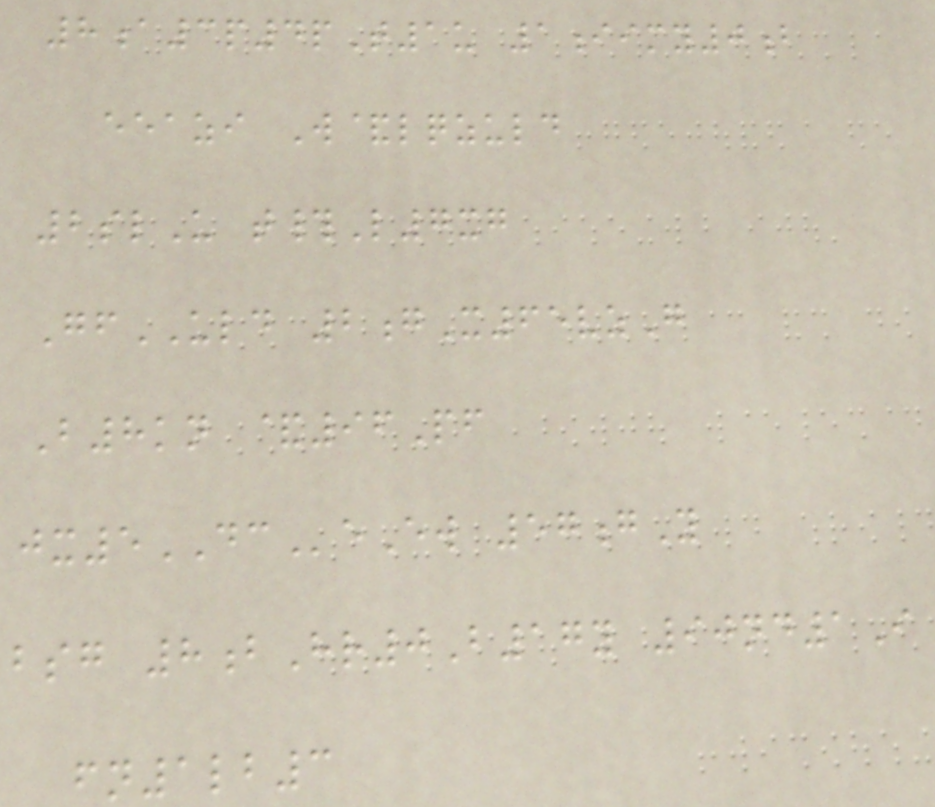8a3p4pT1u 1iimy0b
eeazi W&lqzuld
2slU t#L7xg
GfULD 2gX65vzG
B8kn &96Pf
jx5DCeEw 57gY
bsg 8bHr0B17y 90nd1I
fn1lb3
